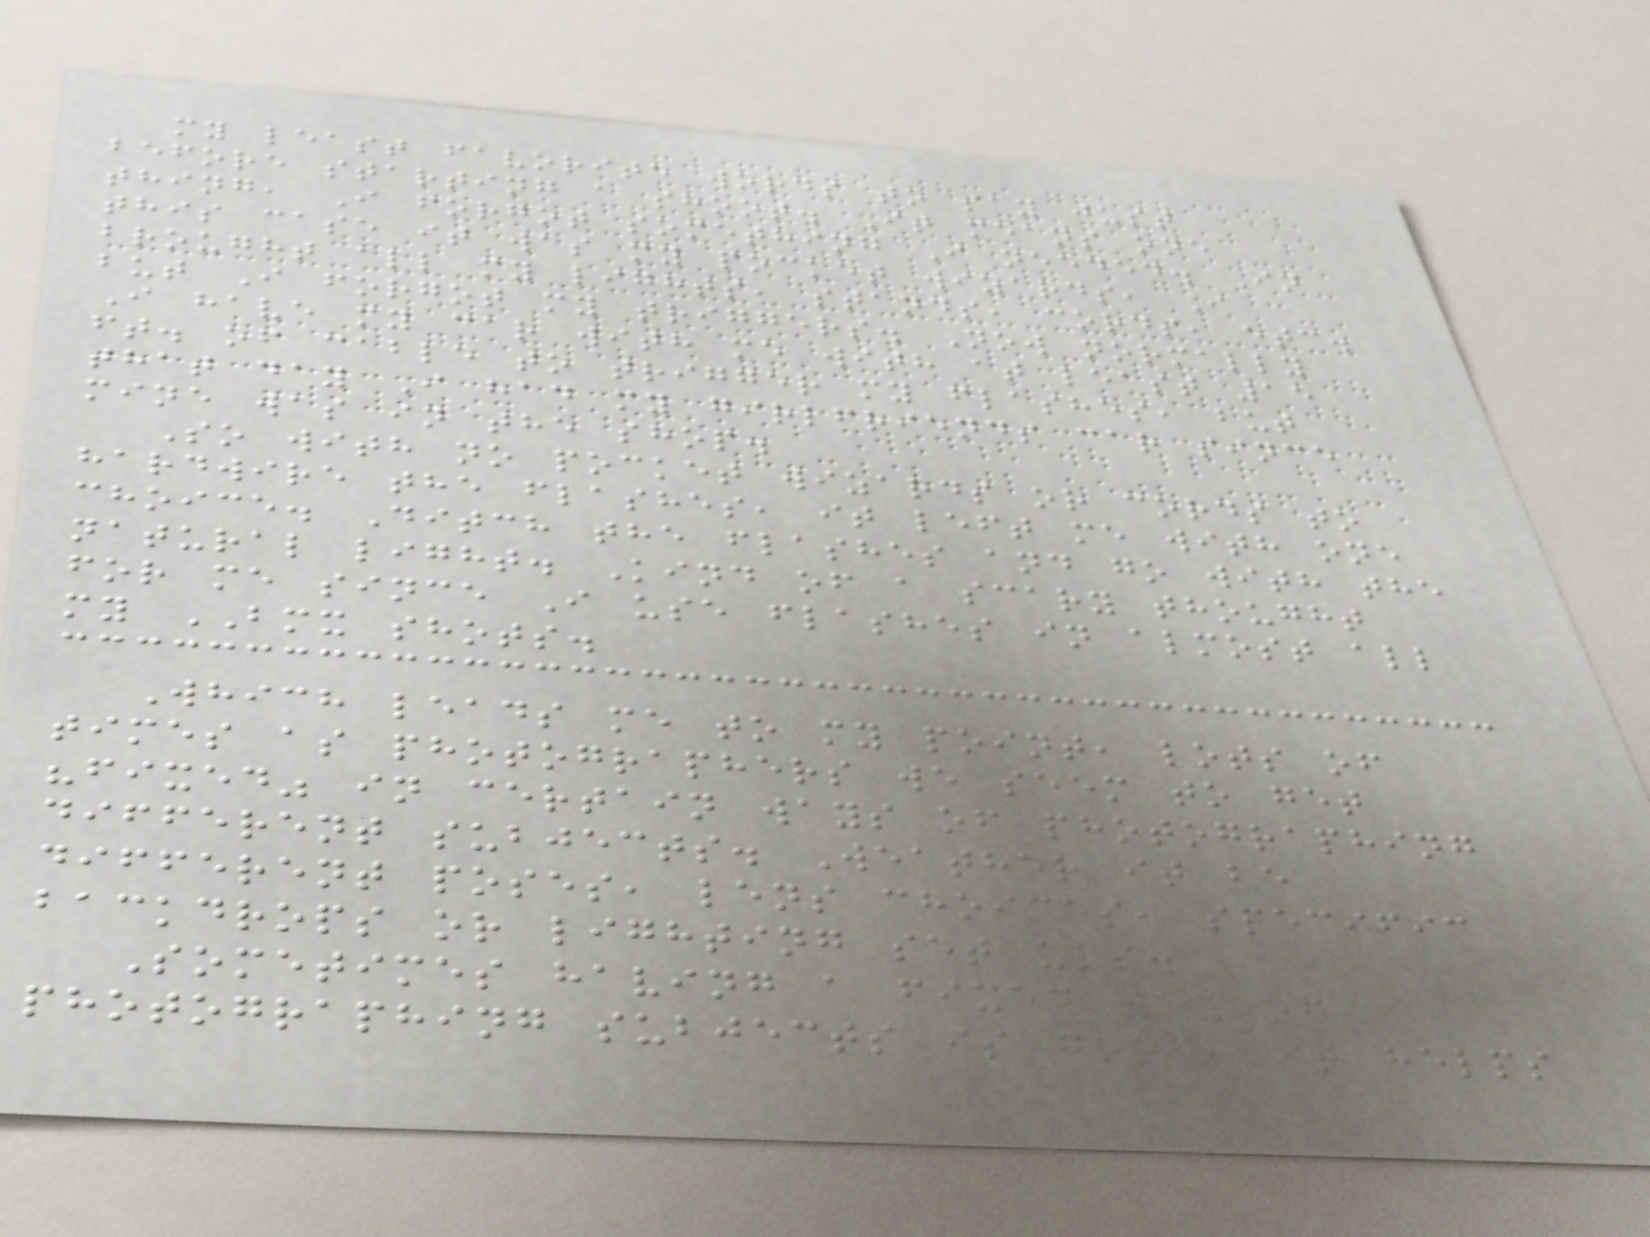my least favorite words to say just
before starting a shoot. It means one
thing, I forgot something I needed. In
this case it was my pocket wizards, I
brought all my lights, stands, cords, etc.
but I forgot my triggers. Now normally
I have my car with me with at least 15
ft. of cable to trigger my flashes, but
that day I had my girlfriends car since
mine was in the shop.
So with no pocket wizards or cords to
hardwire the flashes, it left me with one
choice. Ditch the flashes and go with the
natural light. Kind of a scary thought
for me since I use flashes in almost all
my BMX shots.
Which leads me to my point, lots of
times as photographers we seem to get
"fixed" in certain ways of photographing
different subjects. Weather it be
different poses, lens choices, specific
backdrops or lighting set ups.
Sometimes having a fixed way of
photographing subjects is good, it helps
